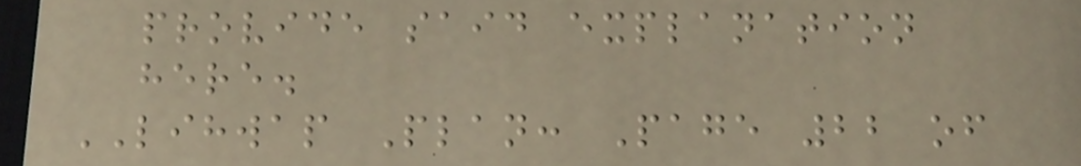provide said explanation
here.
LIHWAP Plan: Page 22 of
